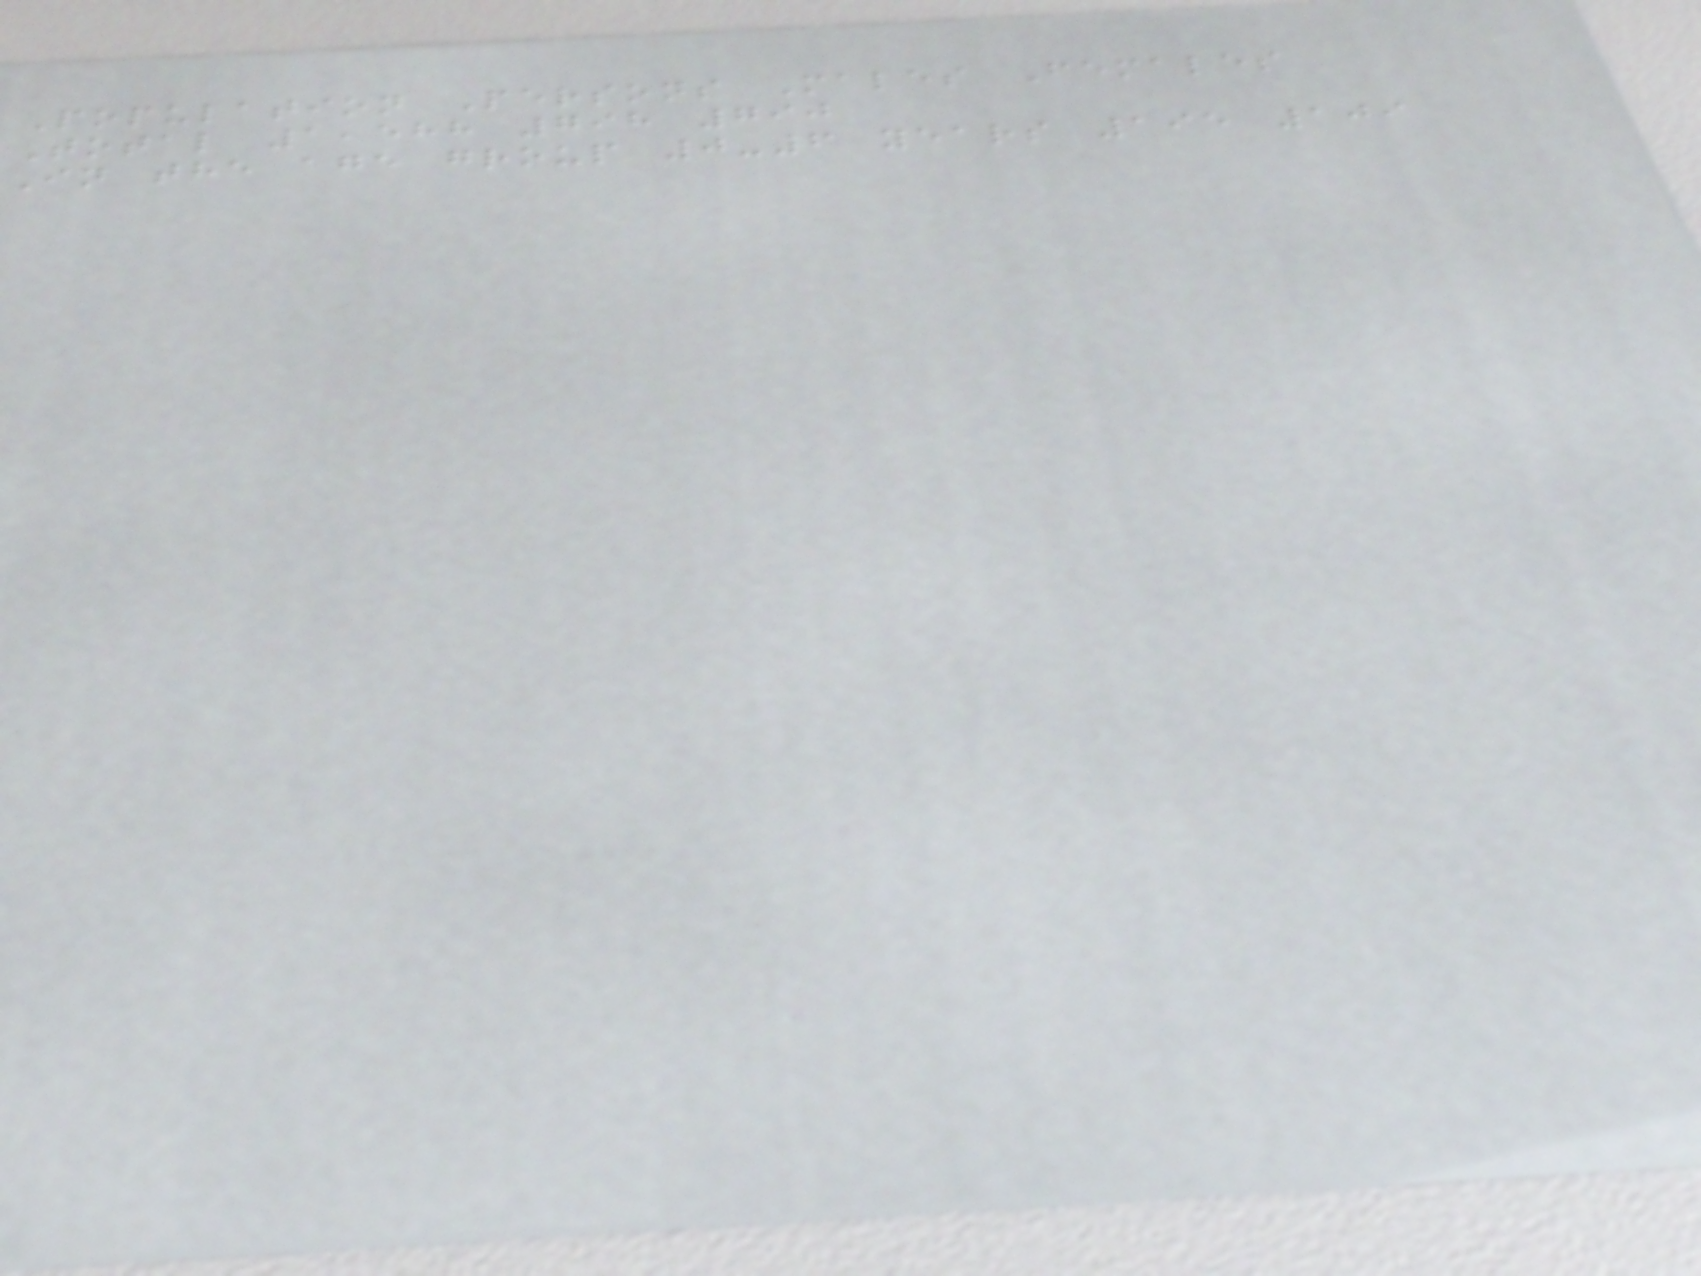Population Persons Males Females
Total 1,588 798 790
In the age group 0-6 years 195 109
